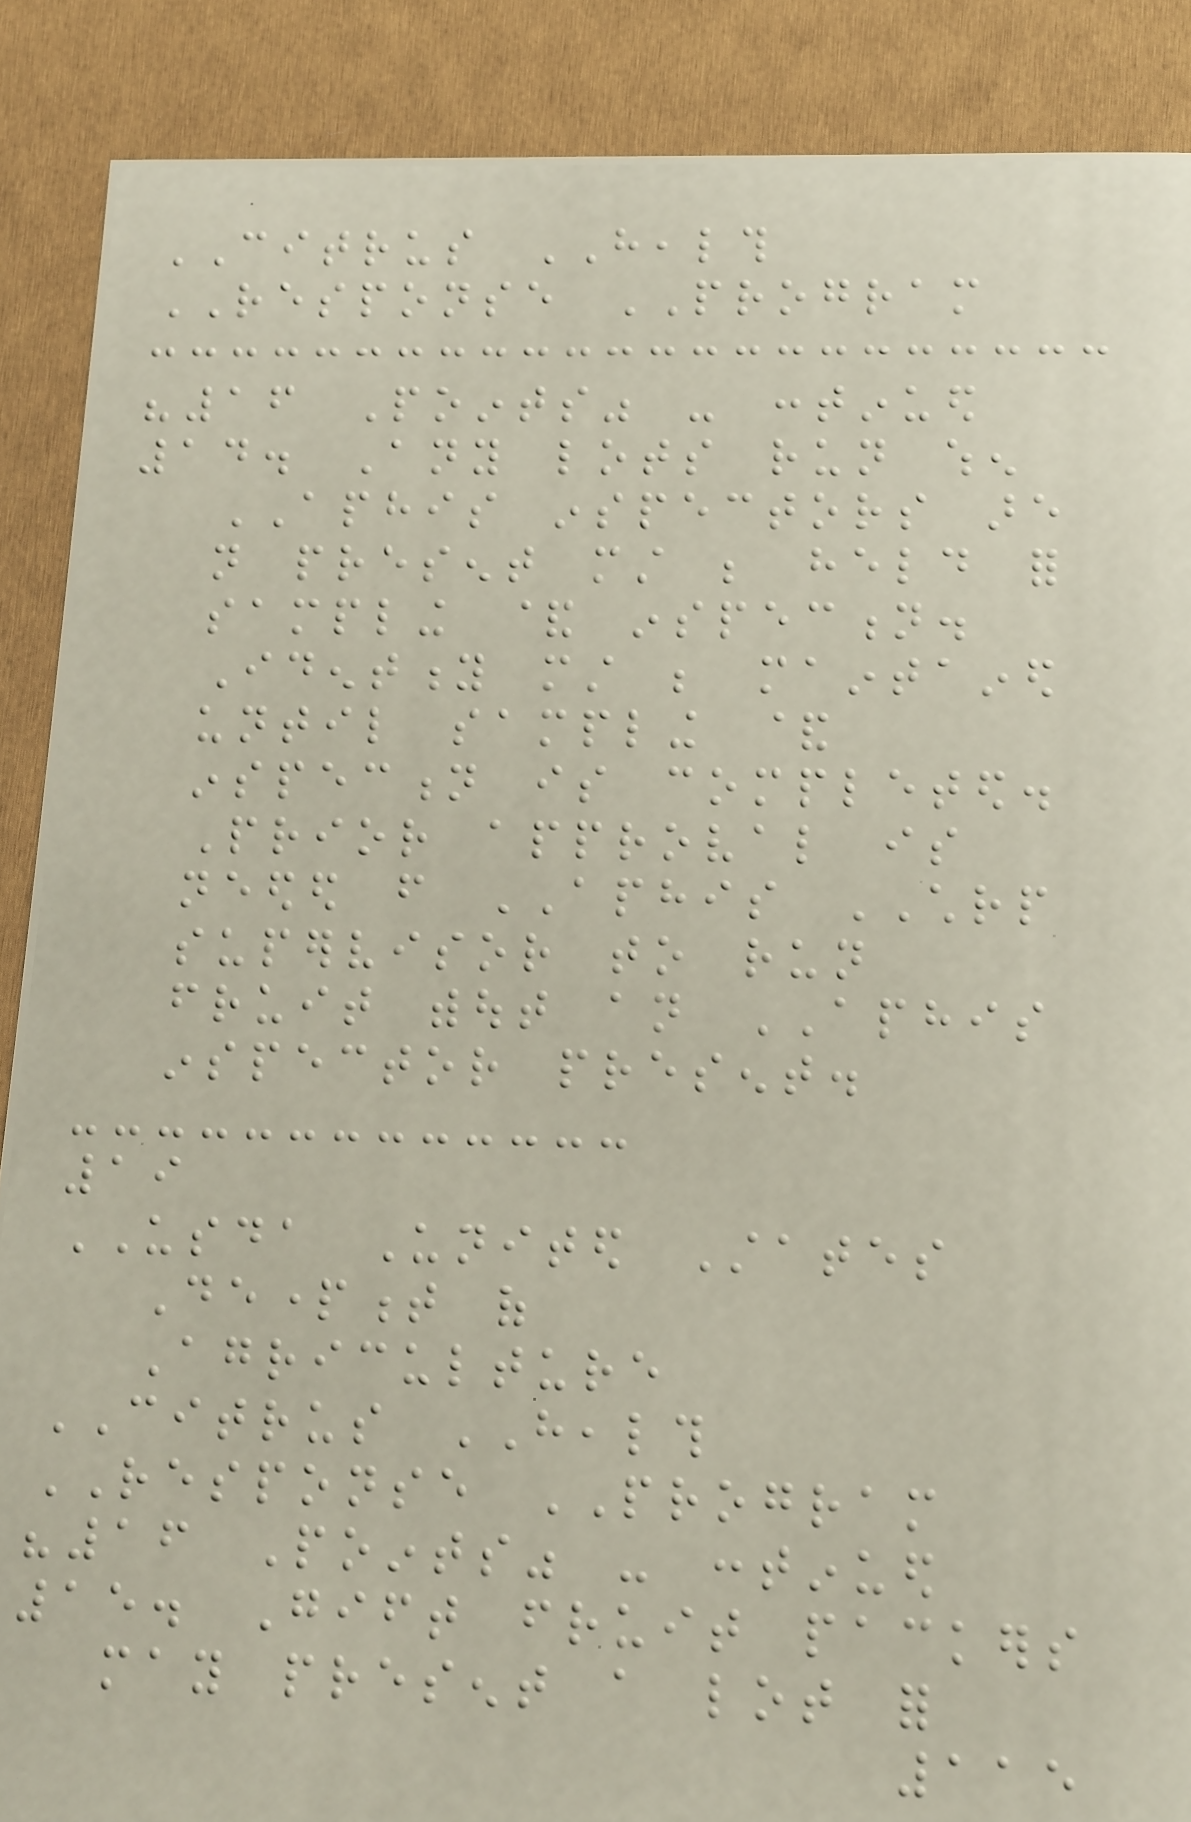CITRUS HEALTH
RESPONSE PROGRAM
"16 Points" - continued
14. Any lots run when
APHIS inspectors are
not present must be held for
sampling & inspection.
Identity must be maintained
until sampling &
inspection is completed.
Prior approval is
needed from APHIS CHRP
supervisor to run
fruit without an APHIS
inspector present.
19
USDA United States
Department of
Agriculture
CITRUS HEALTH
RESPONSE PROGRAM
"16 Points" - continued
15. Gift fruit packers
may present a lot for
115
